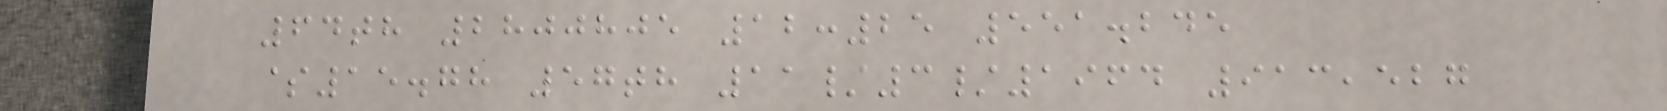64th 2800805 12:25 551.245
$15.78 57th 11/3/1964 913,527
